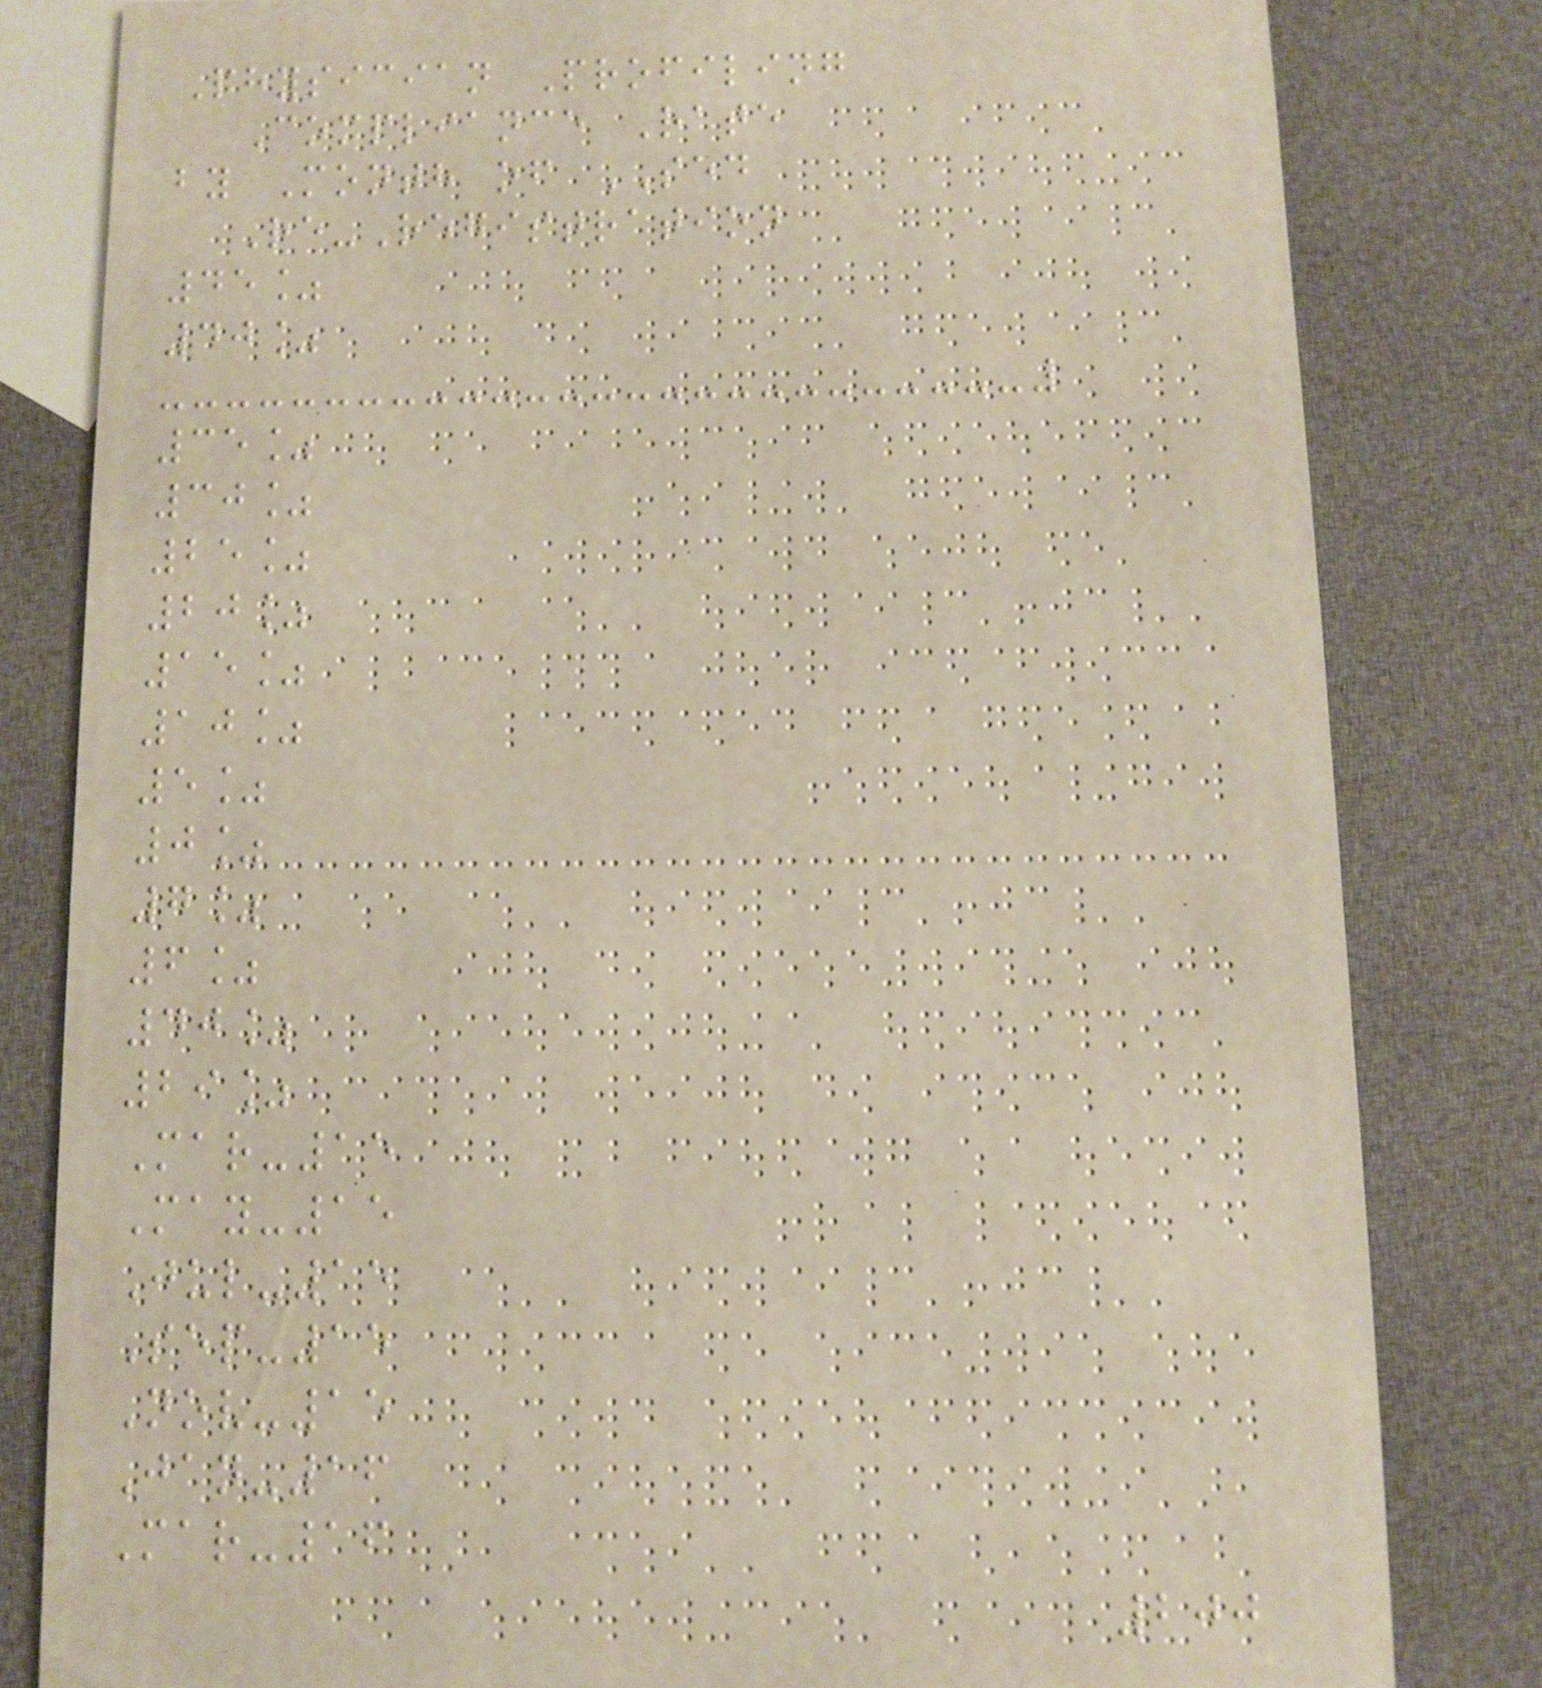Physician Profiling
Compliance Rate
by Month of SED
Re-Registration
45%
40%
35%
30%
25%
20%
15%
10%
5%
0%
7%
6%
40%
29%
Mar-15
May-15
Jul-15
Sep-15
Nov-15
Jan-16
Mar-16
200
